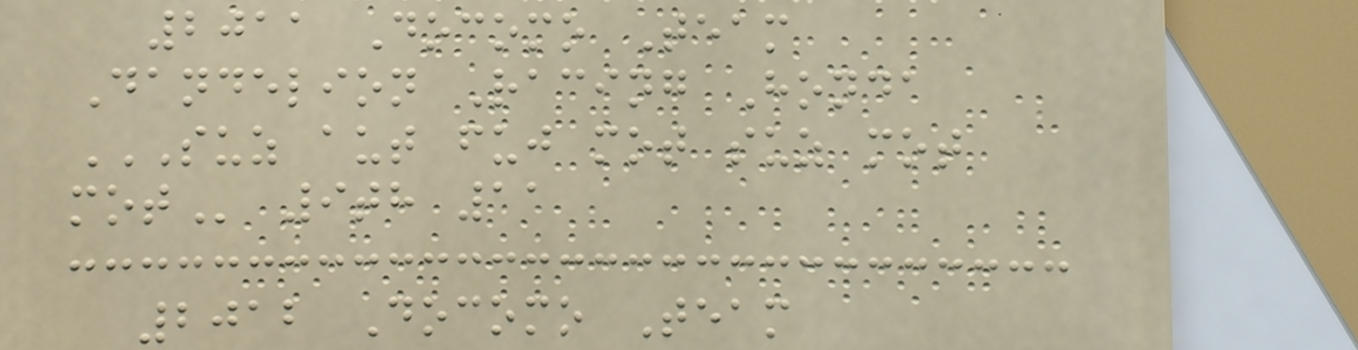2011 Docomo Team
Dandelion Racing Honda
SUZ AUT FUJ MOT SUZ MOT
MOT 9th 11
2012 Docomo Team
